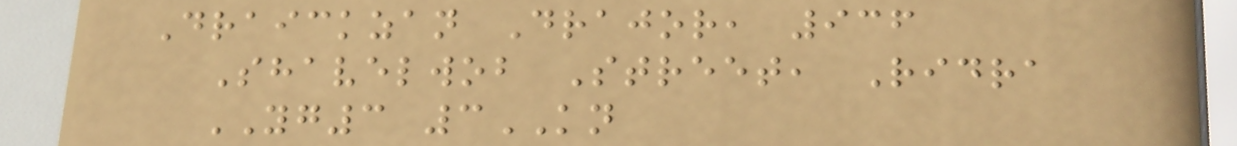Draickzan Drajor, 936
Shavelwob Street, Ridra
YG3 3KN
